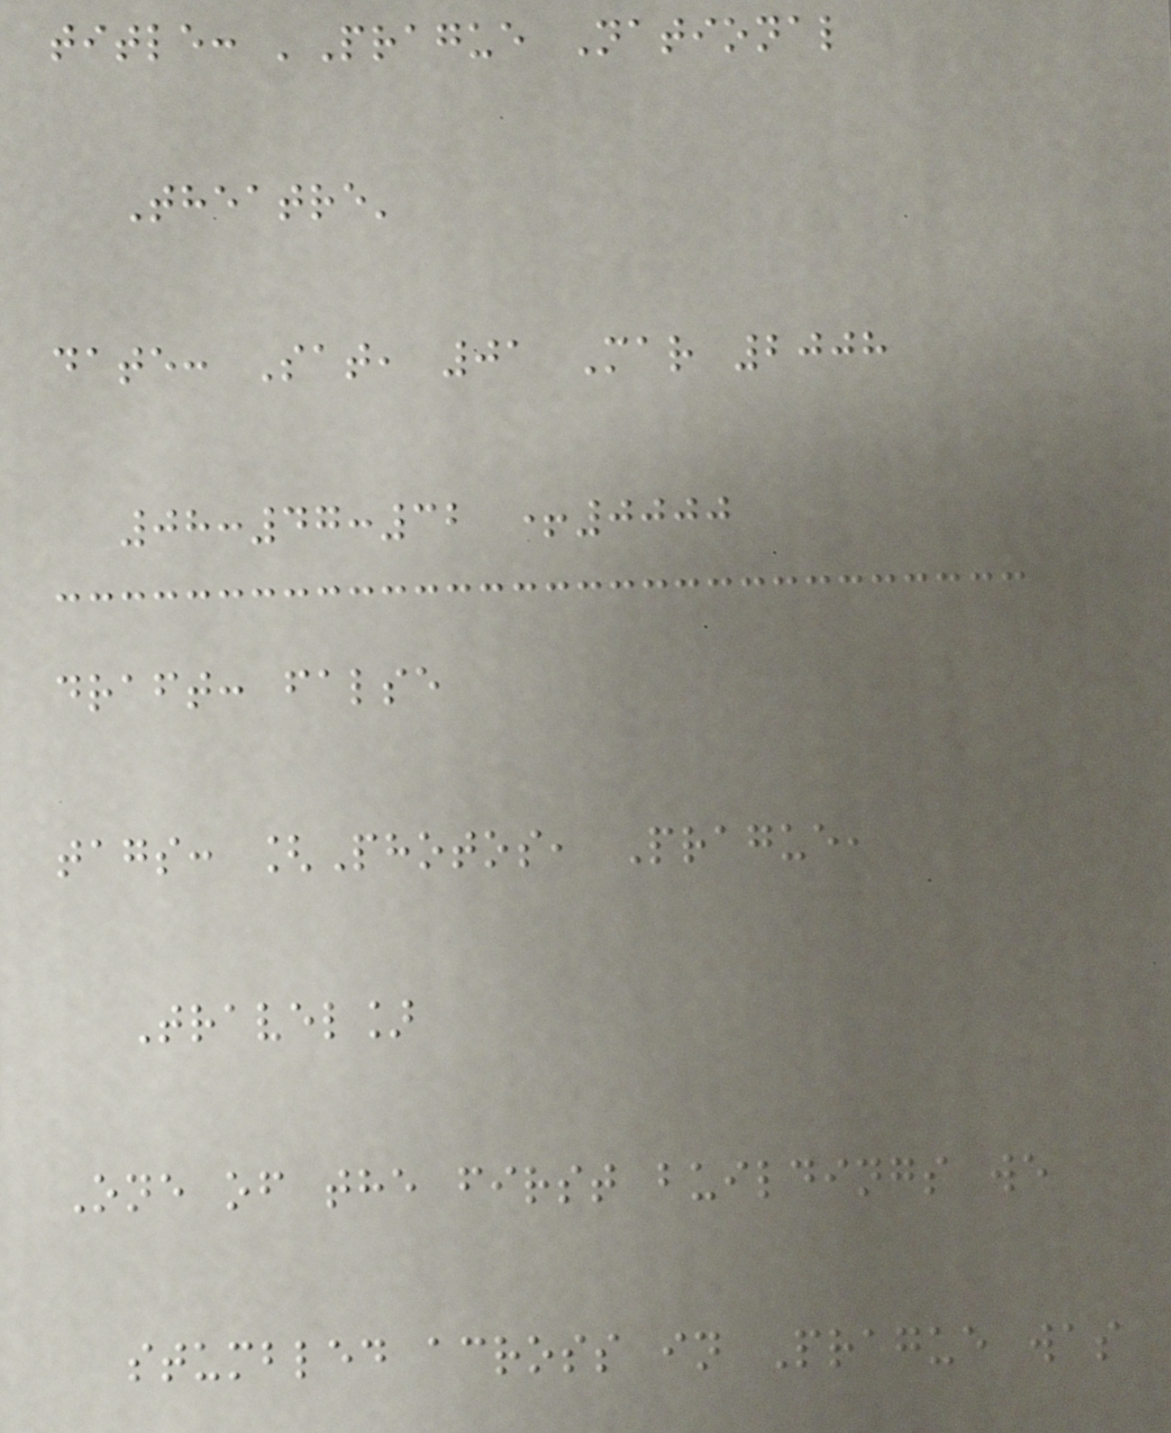title: 'Prague National
Theatre'
date: Sat, 01 Mar 2008
08:47:32 +0000
draft: false
tags: [Photos, Prague,
Travel]
One of the first buildings we
stumbled across in Prague was
